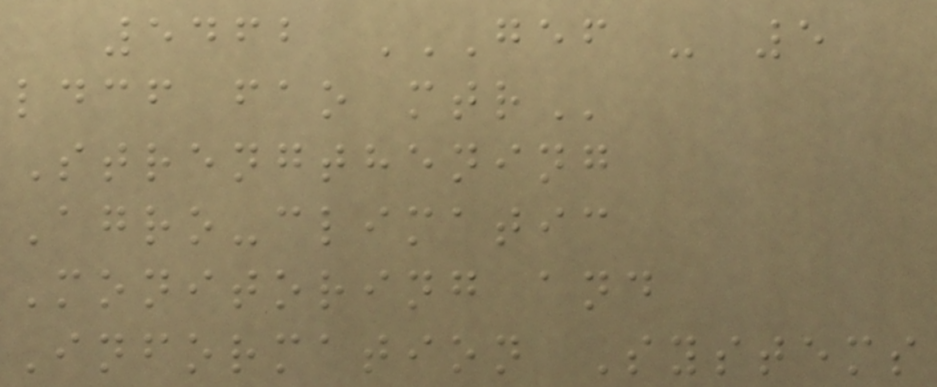5462 GEF - 5
LDCF FAO MTR
Strengthening
Agro-climatic
Monitoring and
Information Systems
